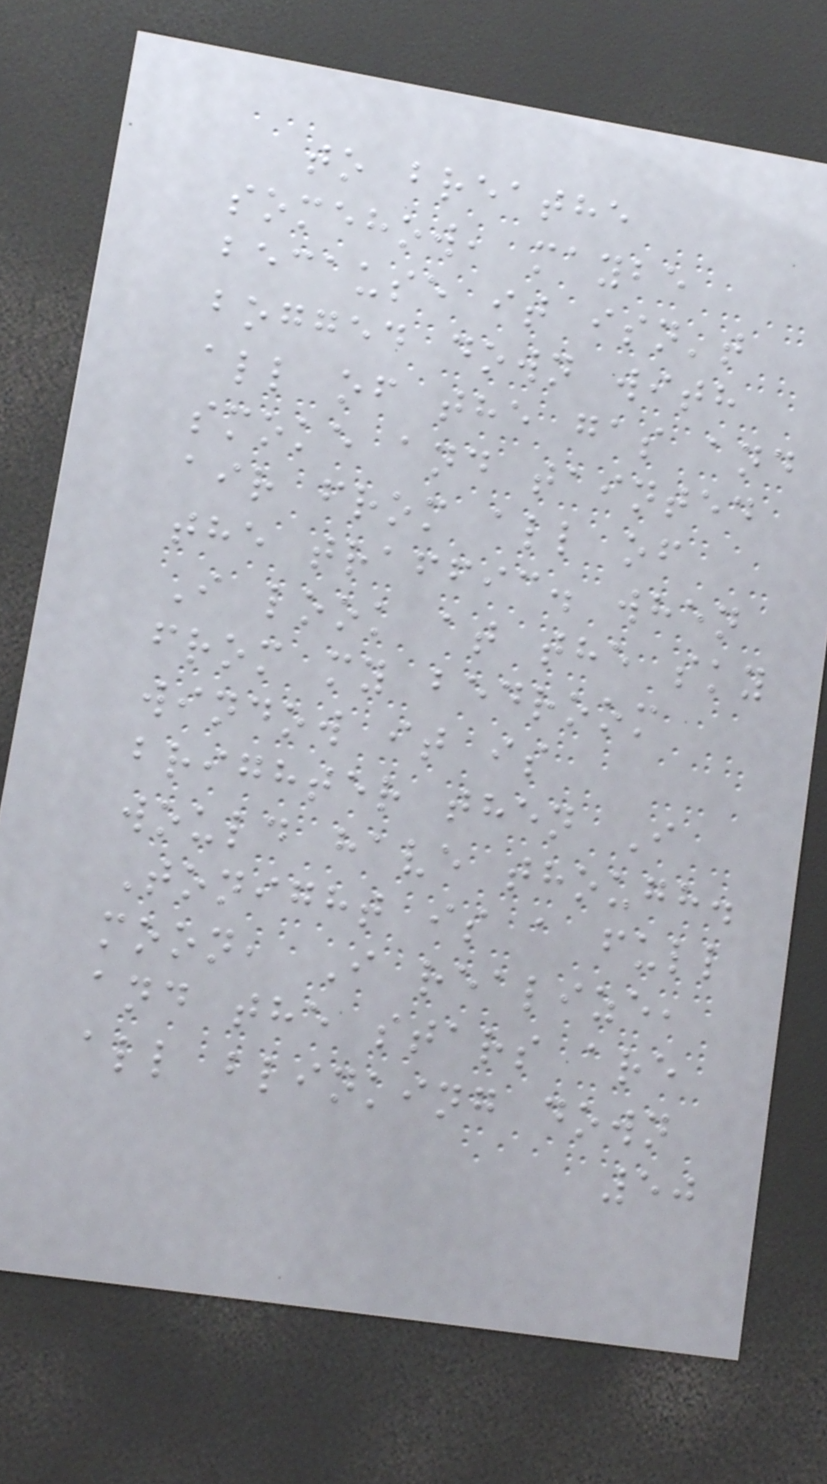to breathe
somehow, maybe
because it isn't
bogged down with
all of the gas and
smoke and tainted
air from all of
the traffic. when
I look at the sky
from my bedroom
window it is
brighter then I
would have though.
Tonight is a full
moon, I realize,
and the stars are
all blinking down
50
